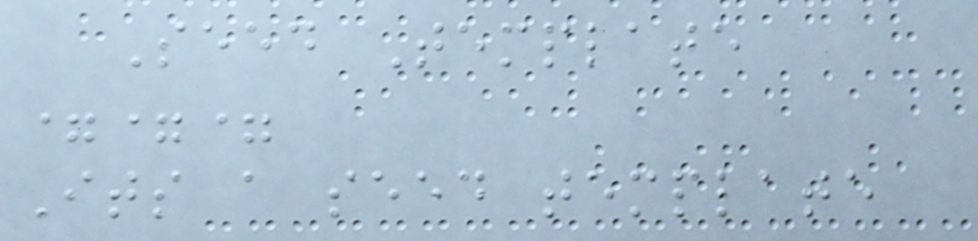Seed Template
===
Its a seed template
